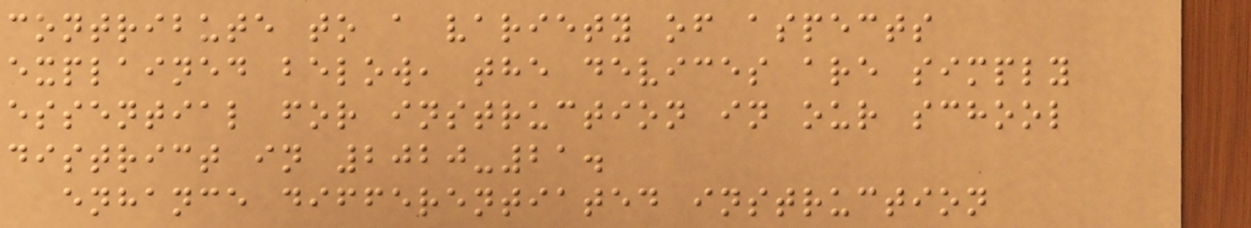contribute to a variety of aspects
explained below, the devices are simply
essential for instruction in our school
district in 2020-21.
enhance differentiated instruction
